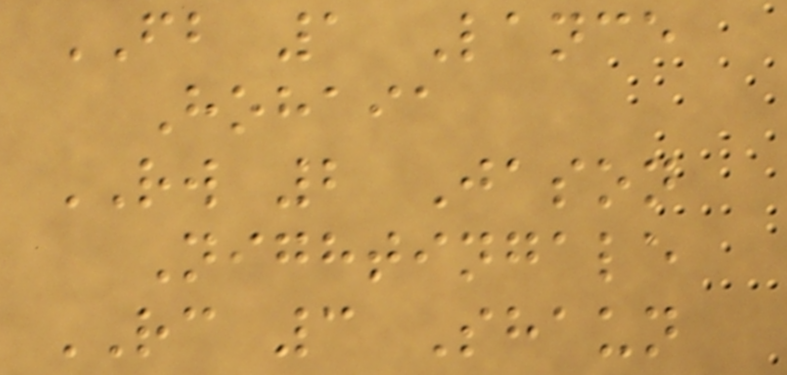FB 1 Lance
Hohaia
RW 2 Jason
Nightingale
RC 3 Shaun
